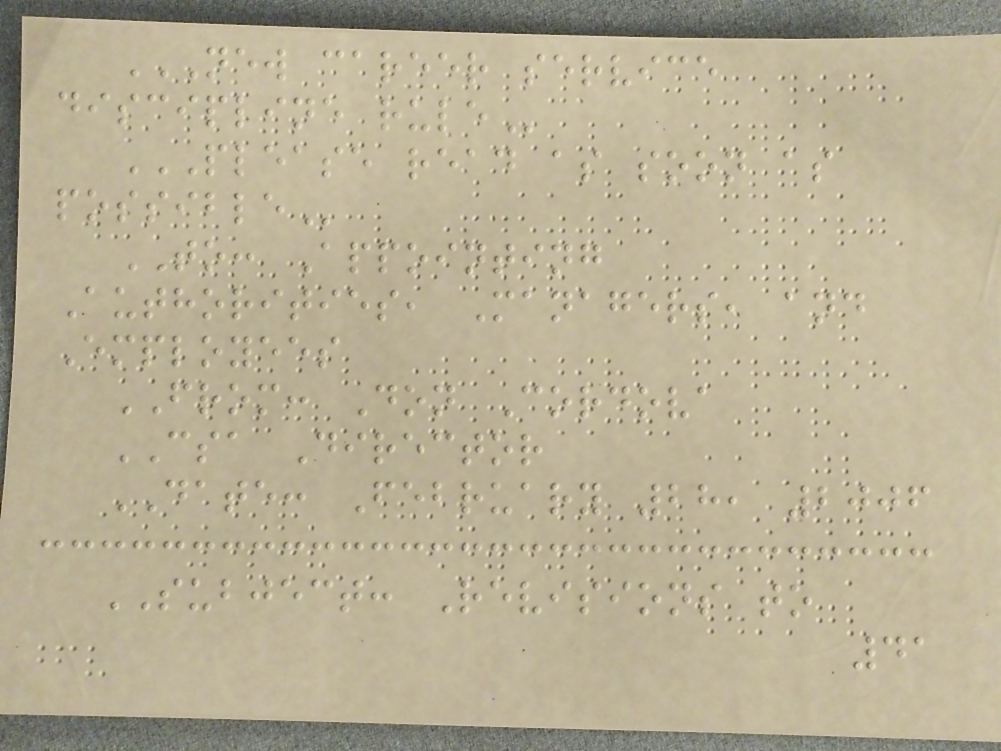NEW CAREER SERVICE
DISCIPLINE RULE
PLEASE READ AS SOON AS
POSSIBLE
TO: Appointing
Authorities, Managers, and
Employees
FROM: Don Cordova
CSA Director
DATE: February 28, 2006
SUBJECT: Revisions to
41
